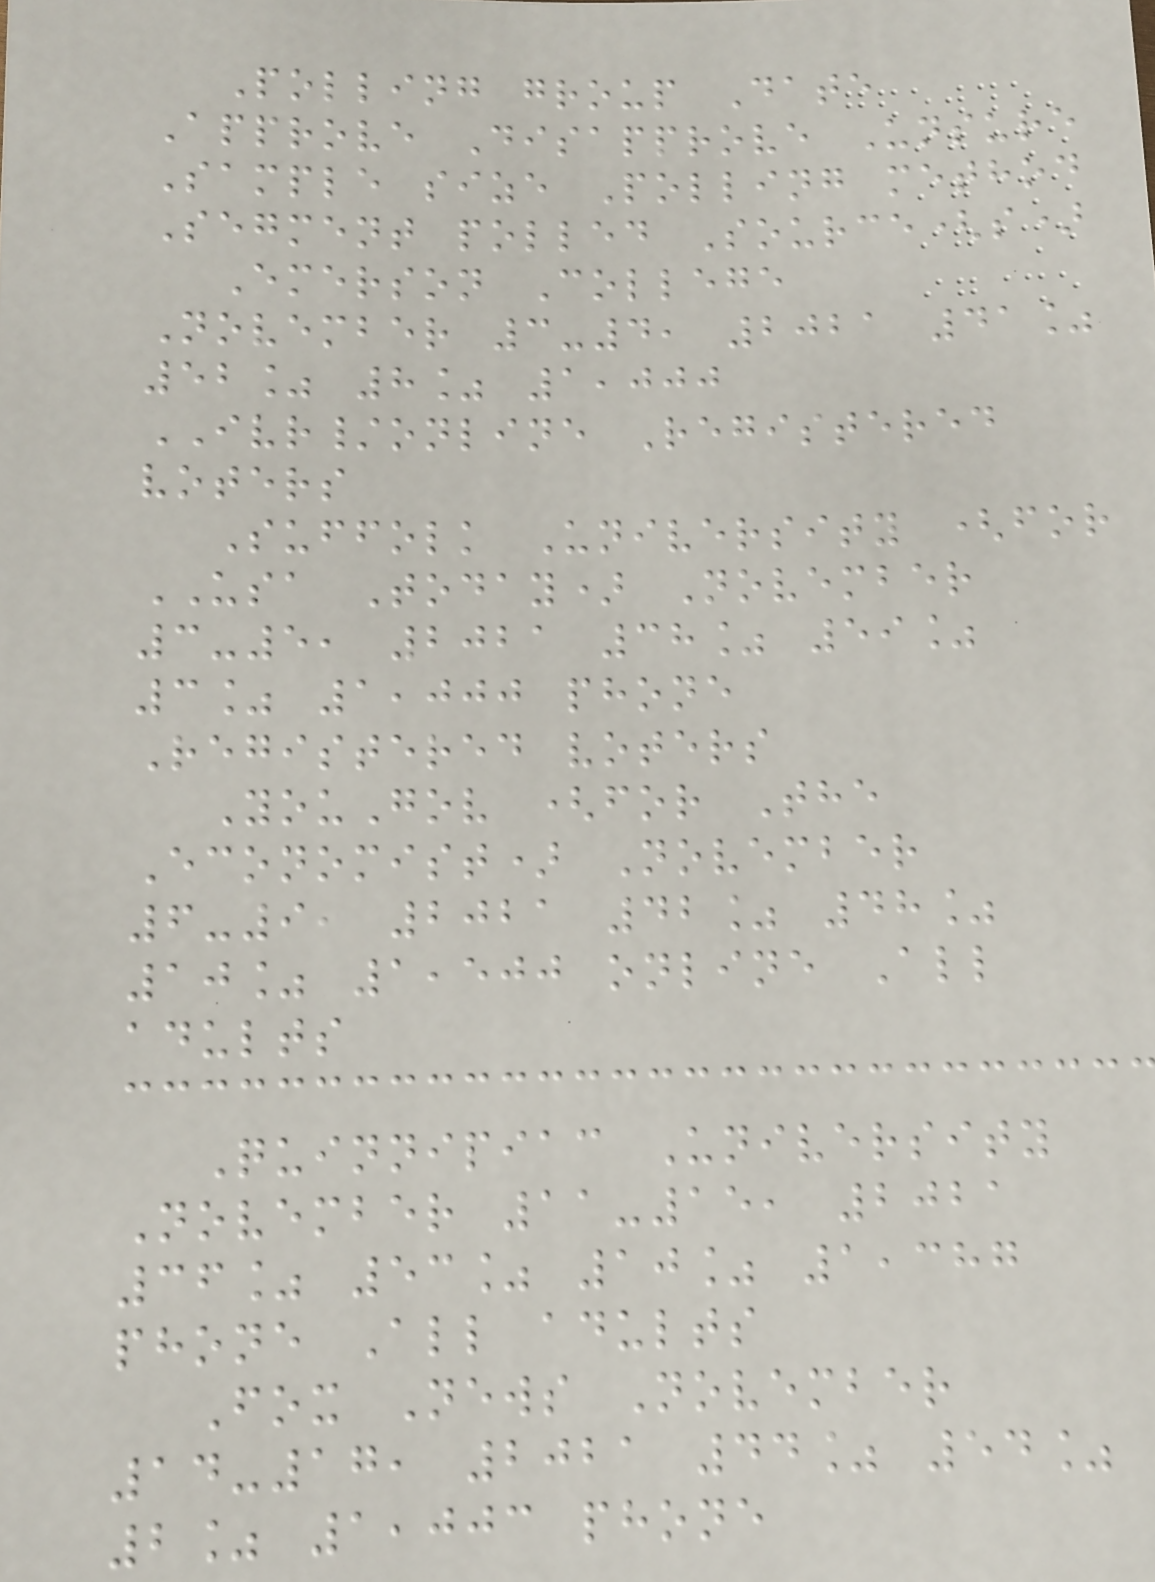Polling group Date
Approve Disapprove Unsure
Sample size Polling method
Segment polled Source(s)
Emerson College
November 3-4, 2021 41%
52% 8% 1,000
IVR/online Registered
voters
Suffolk University (for
USA Today) November
3-5, 2021 38% 59%
3% 1,000 phone
Registered voters
YouGov (for The
Economist) November
6-9, 2021 42% 48%
10% 1,500 online All
adults
Quinnipiac University
November 11-15, 2021
36% 53% 10% 1,387
phone All adults
Fox News November
14-17, 2021 44% 54%
2% 1,003 phone
